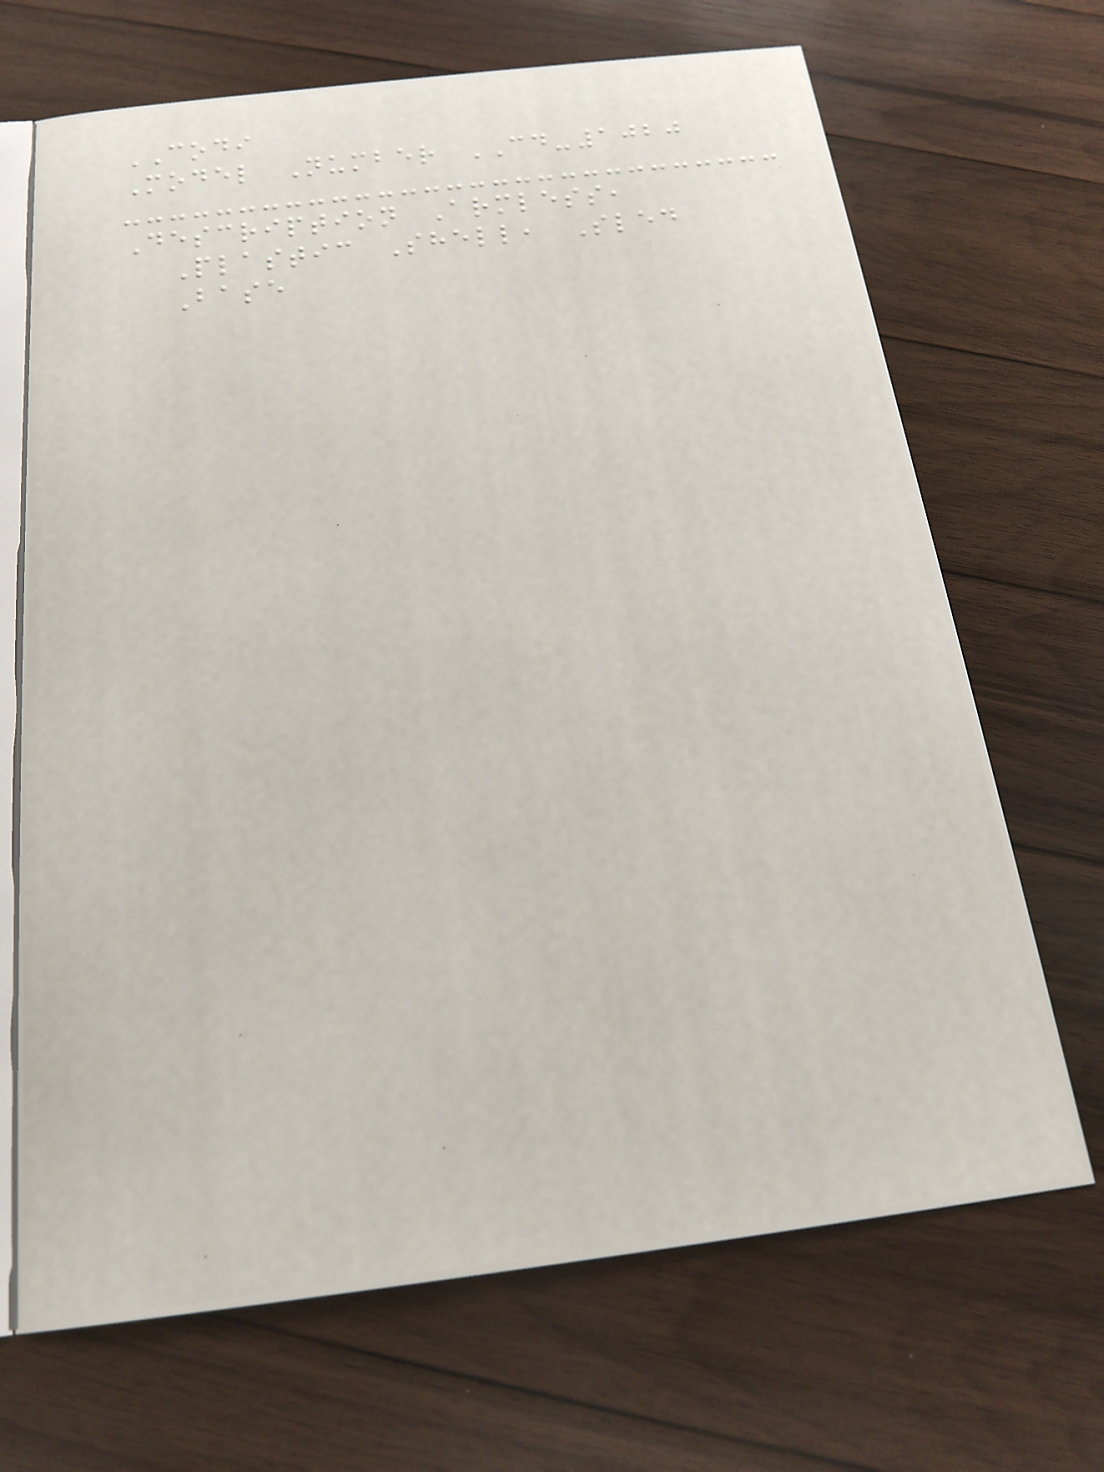CODI
Model Number CD-1020
Description Armless,
Plastic Shell, Sled
Base
